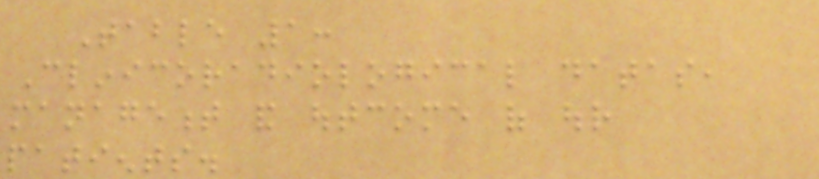Table 1:
Clinicoradiological datas,
management and outcome of our
patients.
